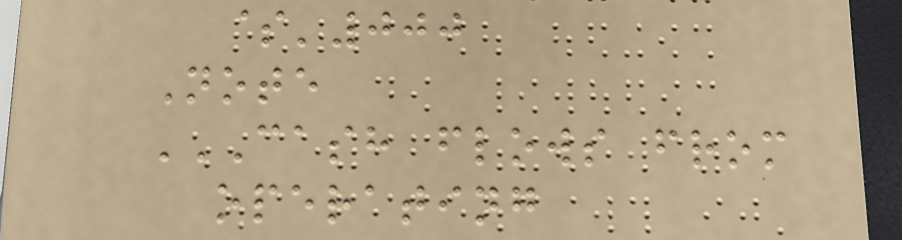$'000
Note
CASH FLOWS FROM
OPERATING
